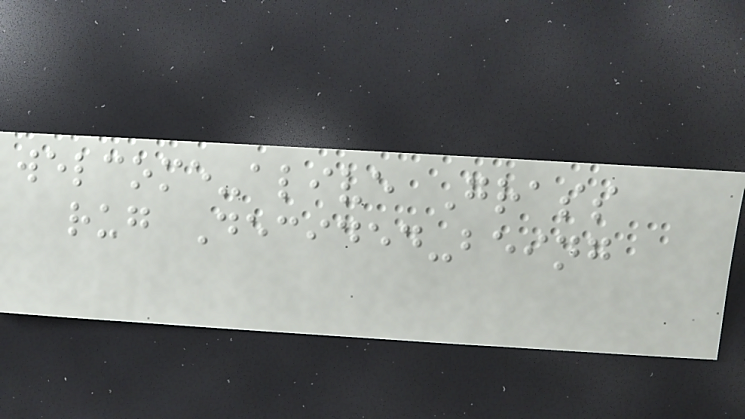welcome-alive Grass
rug Decided-being
